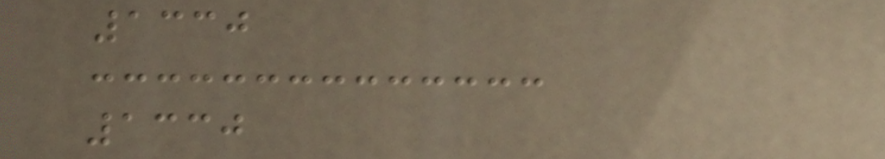1330
1330
